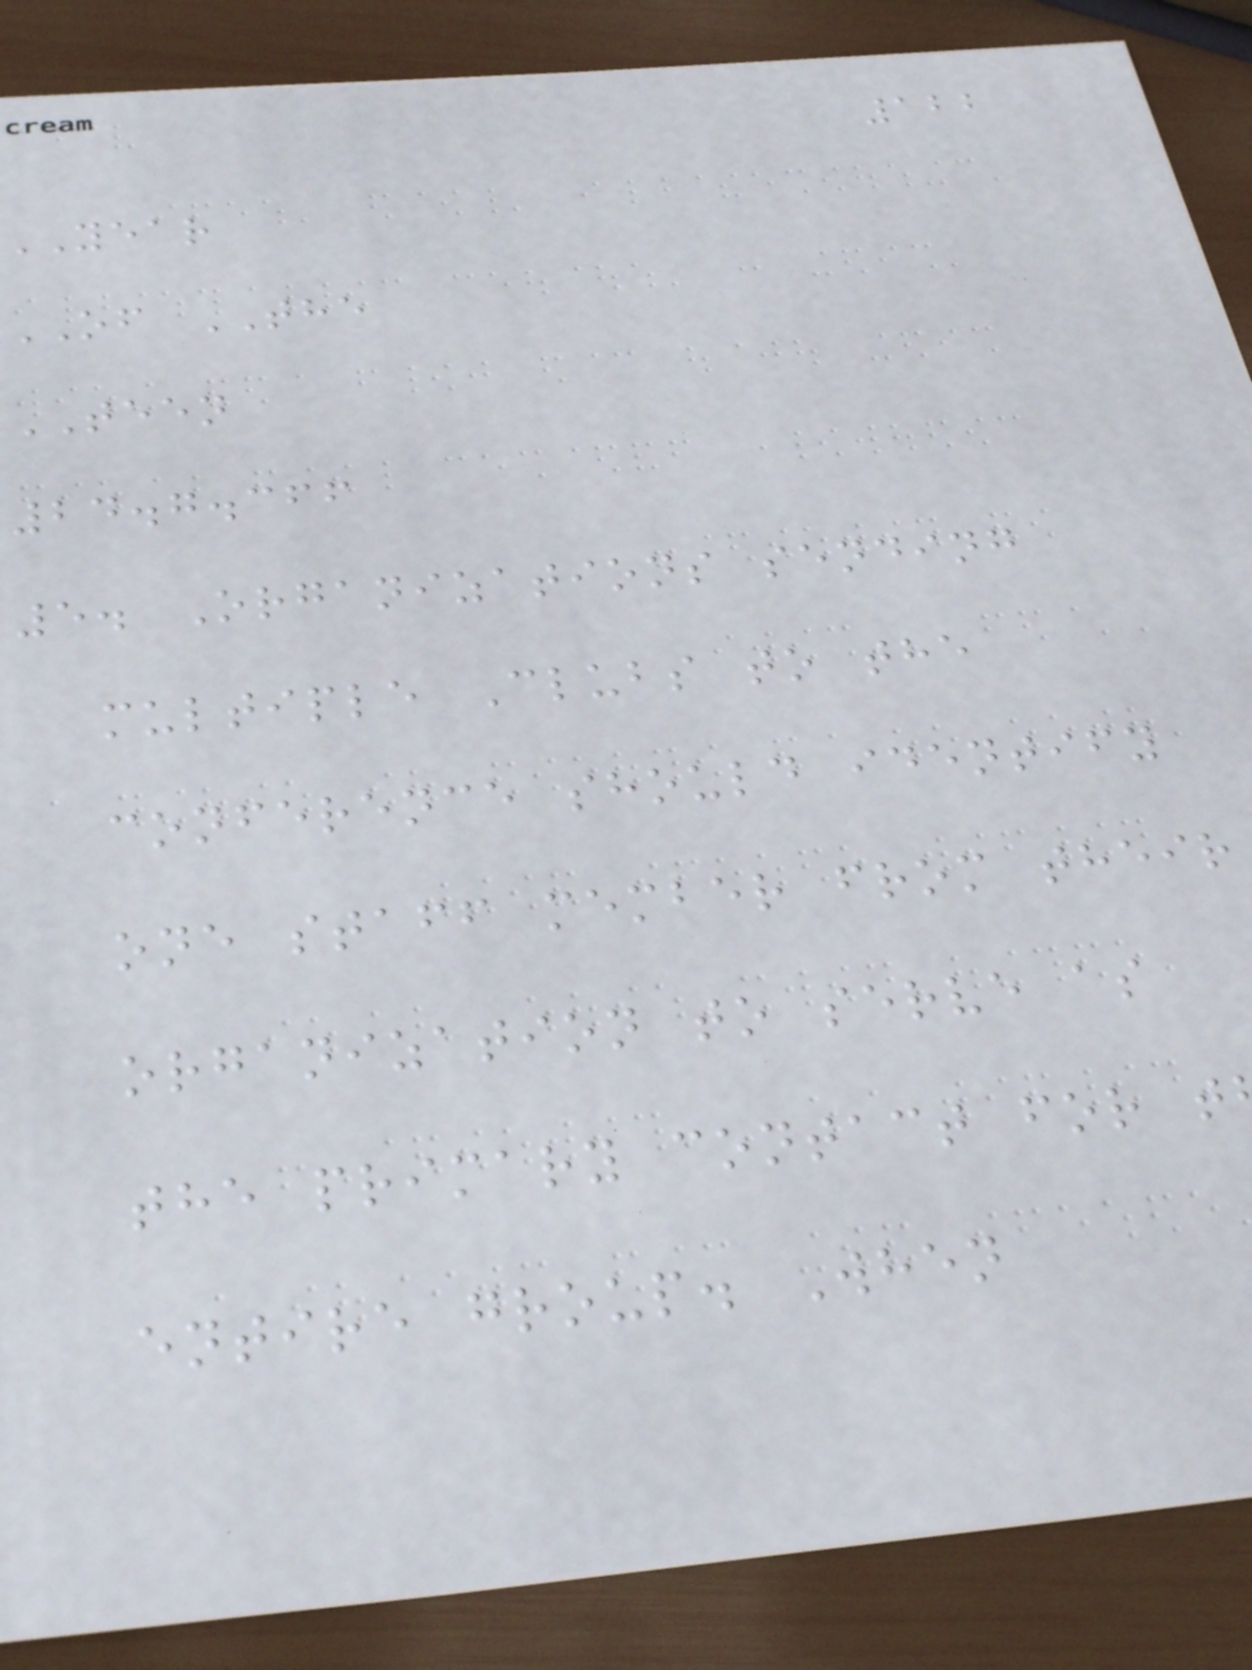122
YEAR
OF THE
TEEN
24.7.366
5. Organizations sending
multiple Clubs to the
conference should identify
one staff member from their
organization to serve as
the primary contact for t
entire group. When
